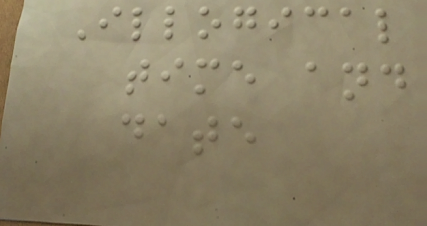Illogical
time and
date
